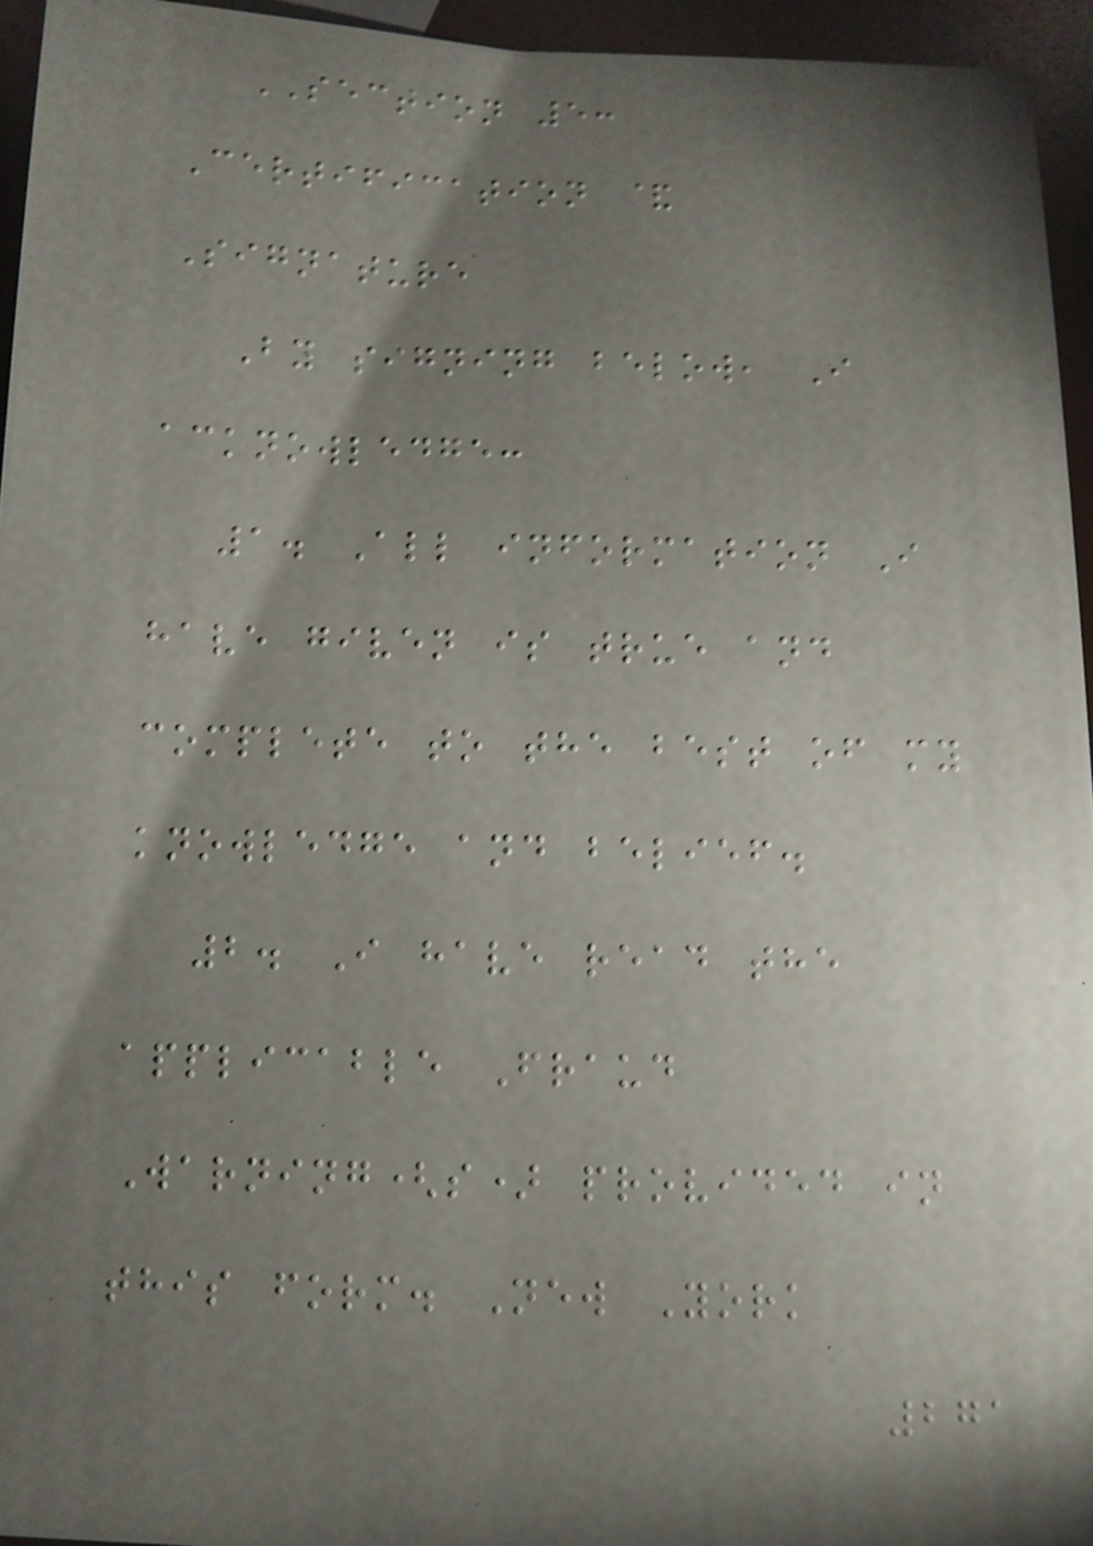SECTION 5:
Certification &
Signature
By signing below, I
acknowledge:
1. All information I
have given is true and
complete to the best of my
knowledge and belief.
2. I have read the
applicable Fraud
Warning(s) provided in
this form. New York
271
